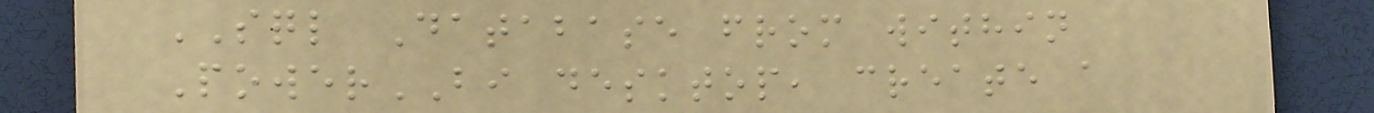SQL Database from within
PowerBI desktop, create a
